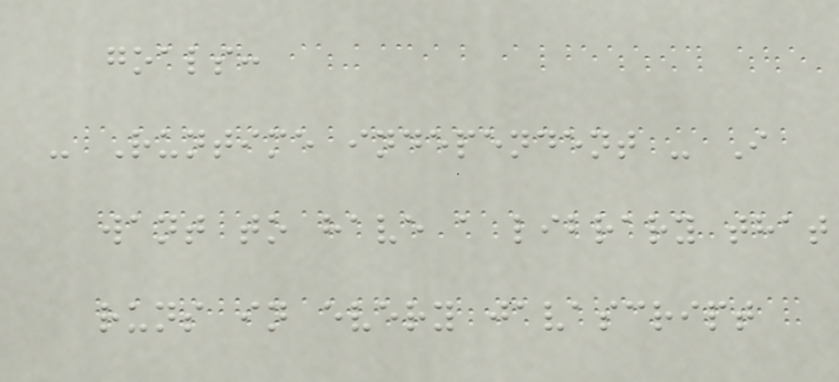goals:
- Runtime independent - I
want to have a library that
runs in every javascript
